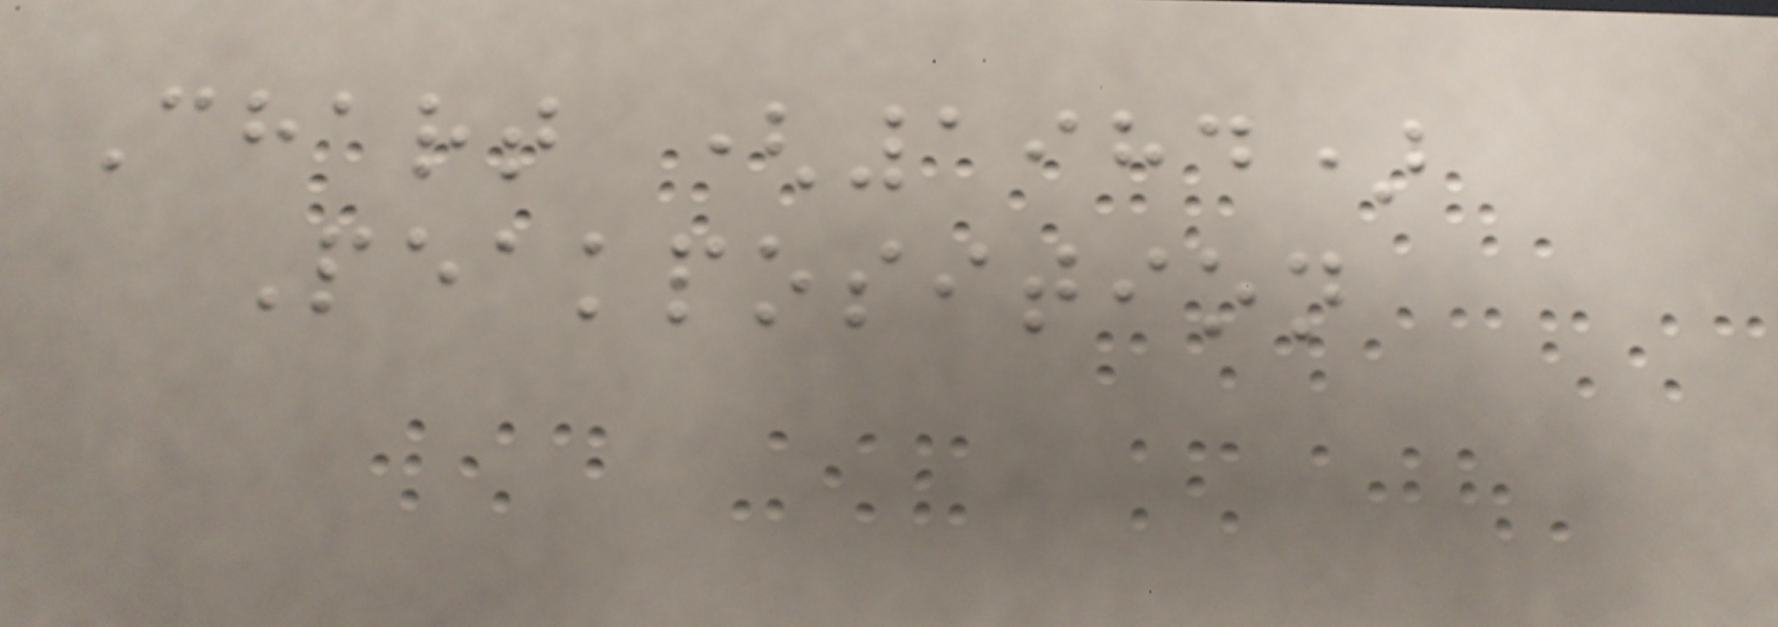Chart (1984)
Peakposition
